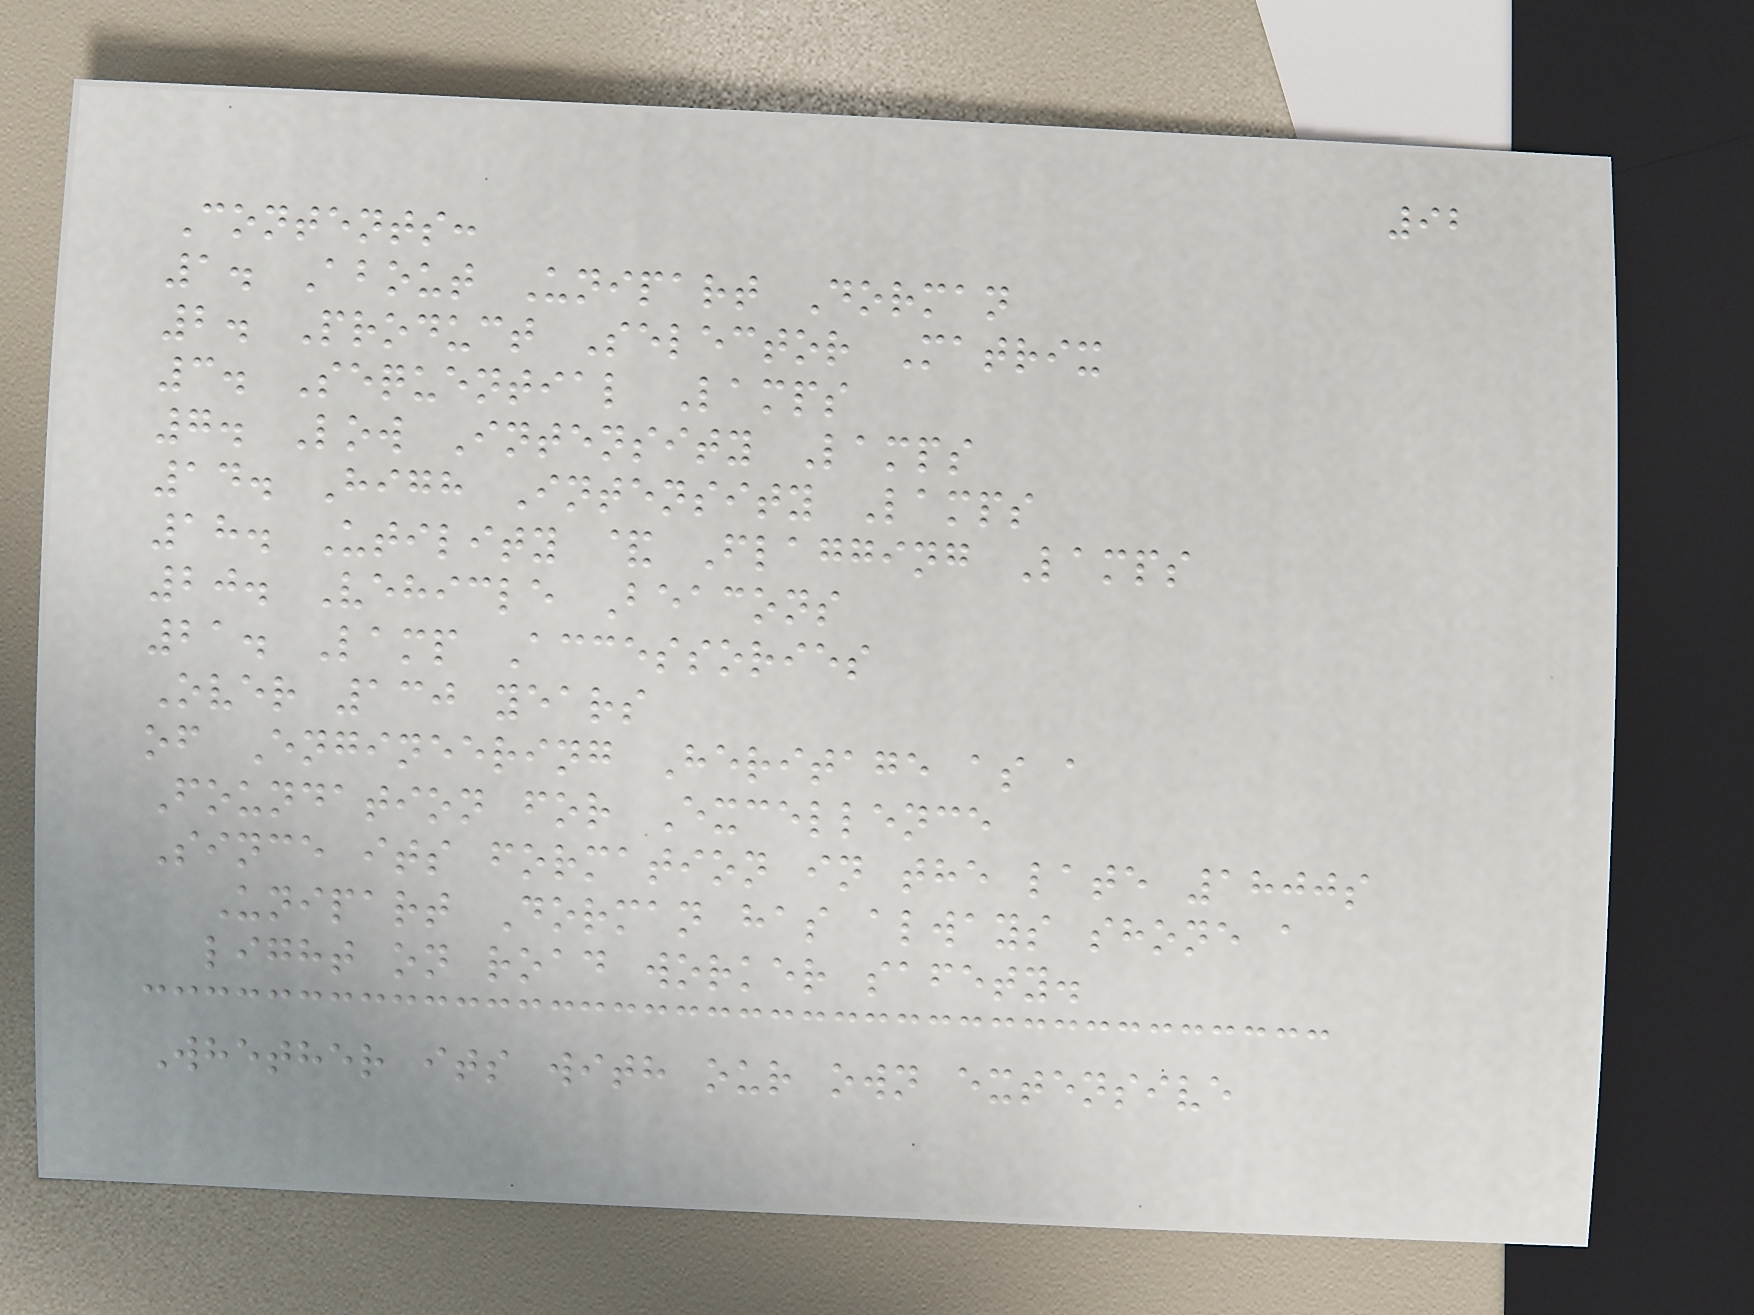92
Contents:
1. About Unipart Dorman
2. Product Selector Matrix
3. Sequential Lamps
7. Low Intensity Lamps
14. High Intensity Lamps
18. Utility & Flagging Lamps
20. Vehicle Beacons
21. Lamp Accessories
Over 130 years
of Engineering Heritage as a
Foundation for Excellence
Since its formation in the late 1800s
Unipart Dorman has always shone a
light on road worker safety.
Whether its with our own extensive
